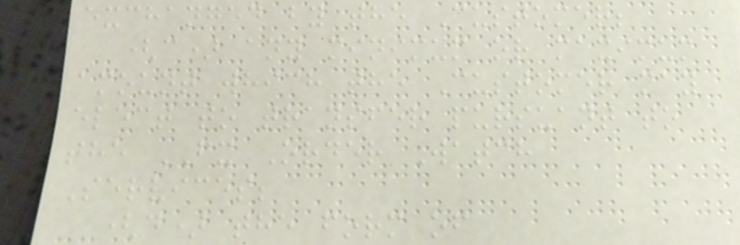exchanged by the Customer;
(c) any minimum or maximum
amount which the Customer may
elect to transfer pursuant to
the FX Order Watch
Services;
(d) the form of
